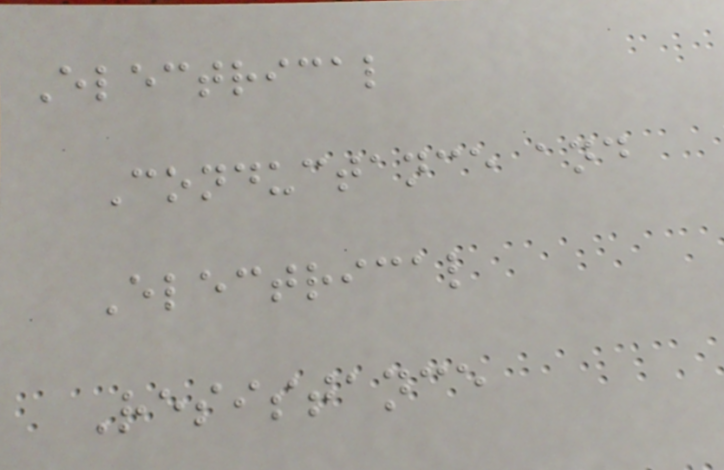Electrical
Conductance and
Electrical
Resistance
